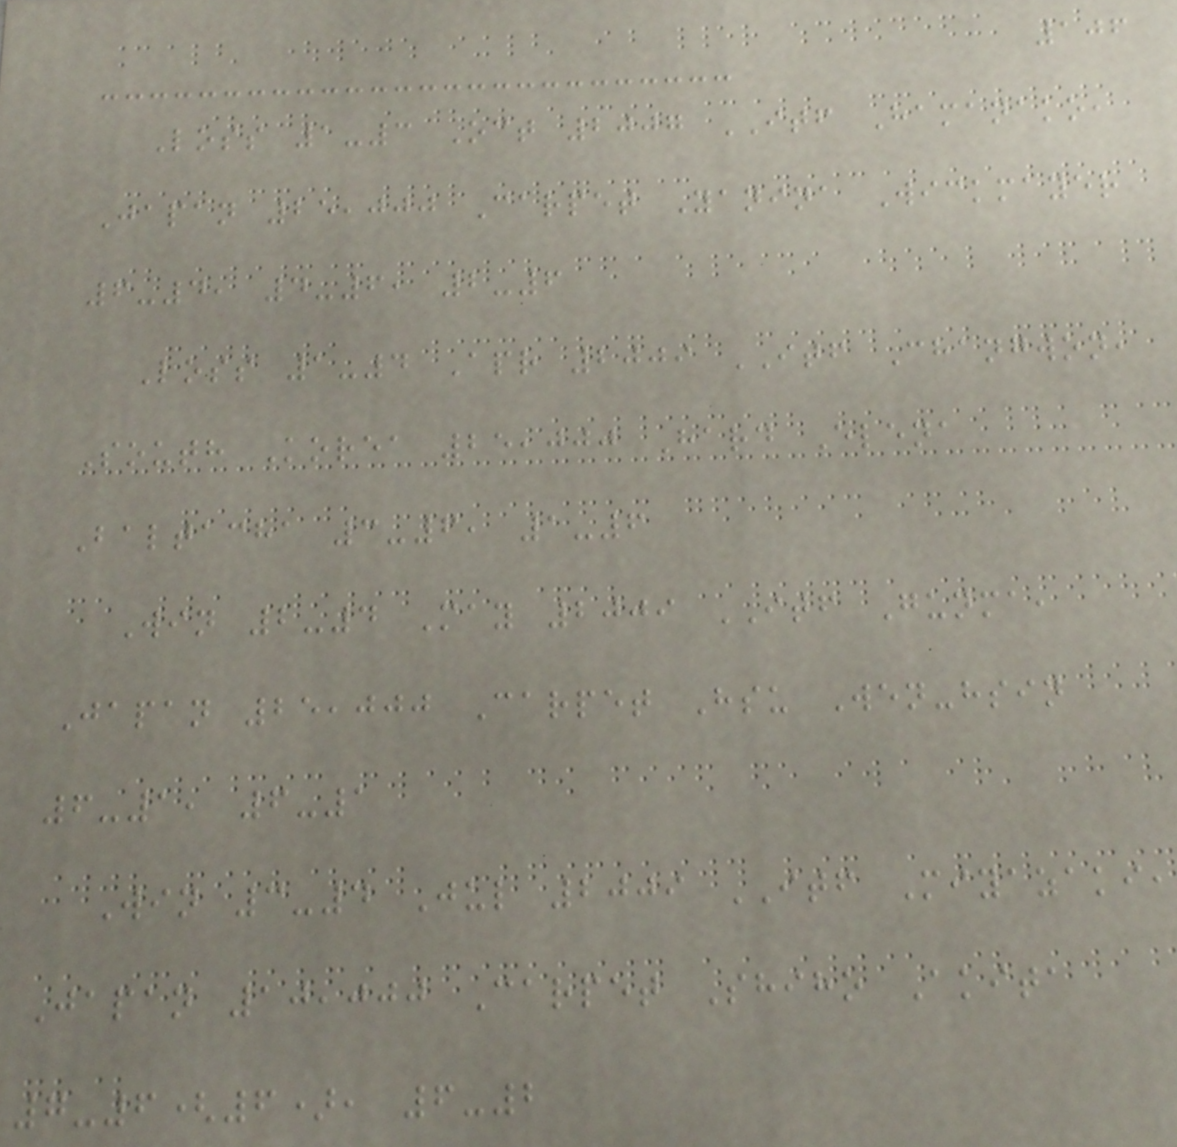106
Loss 1-3 Oct 2007 ITF Hamanako,
Japan 25,000 Carpet Yanina Wickmayer
6-4, 4-6, 2-6
Loss 1-4 Apr 2009 ITF Changwon,
South Korea 25,000 Hard Elena
Baltacha 3-6, 1-6
Win 2-4 May 2009 ITF Gunma,
Japan 25,000 Carpet Hsu Wen-hsin
6-1, 6-1
Win 3-4 Jul 2009 ITF Miyazaki,
Japan 10,000 Carpet Shiho Akita
7-6(6), 6-2
